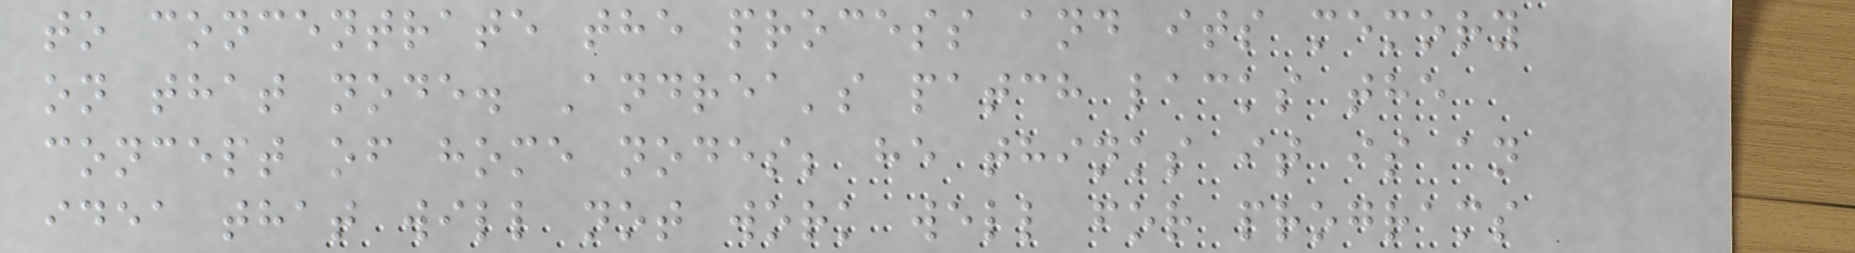to concentrate the process and its memory
on that node. Andrea's patch lacks the
concept of home nodes; he thinks it is an
idea that will not work well for programs
